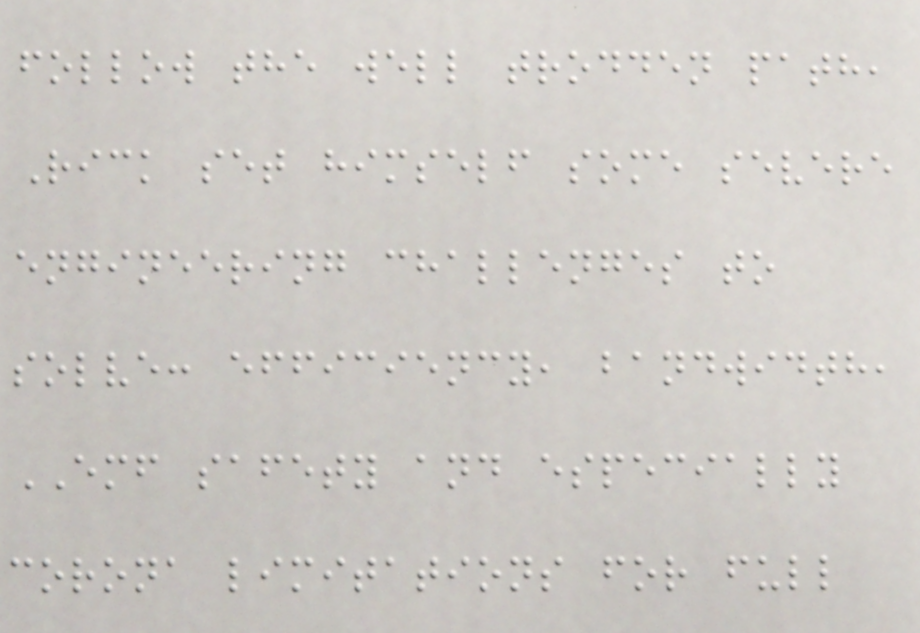follow the well trodden path,
Rick set himself some severe
engineering challenges to
solve: efficiency, bandwidth,
EMF safety and especially
corona limitations for full
